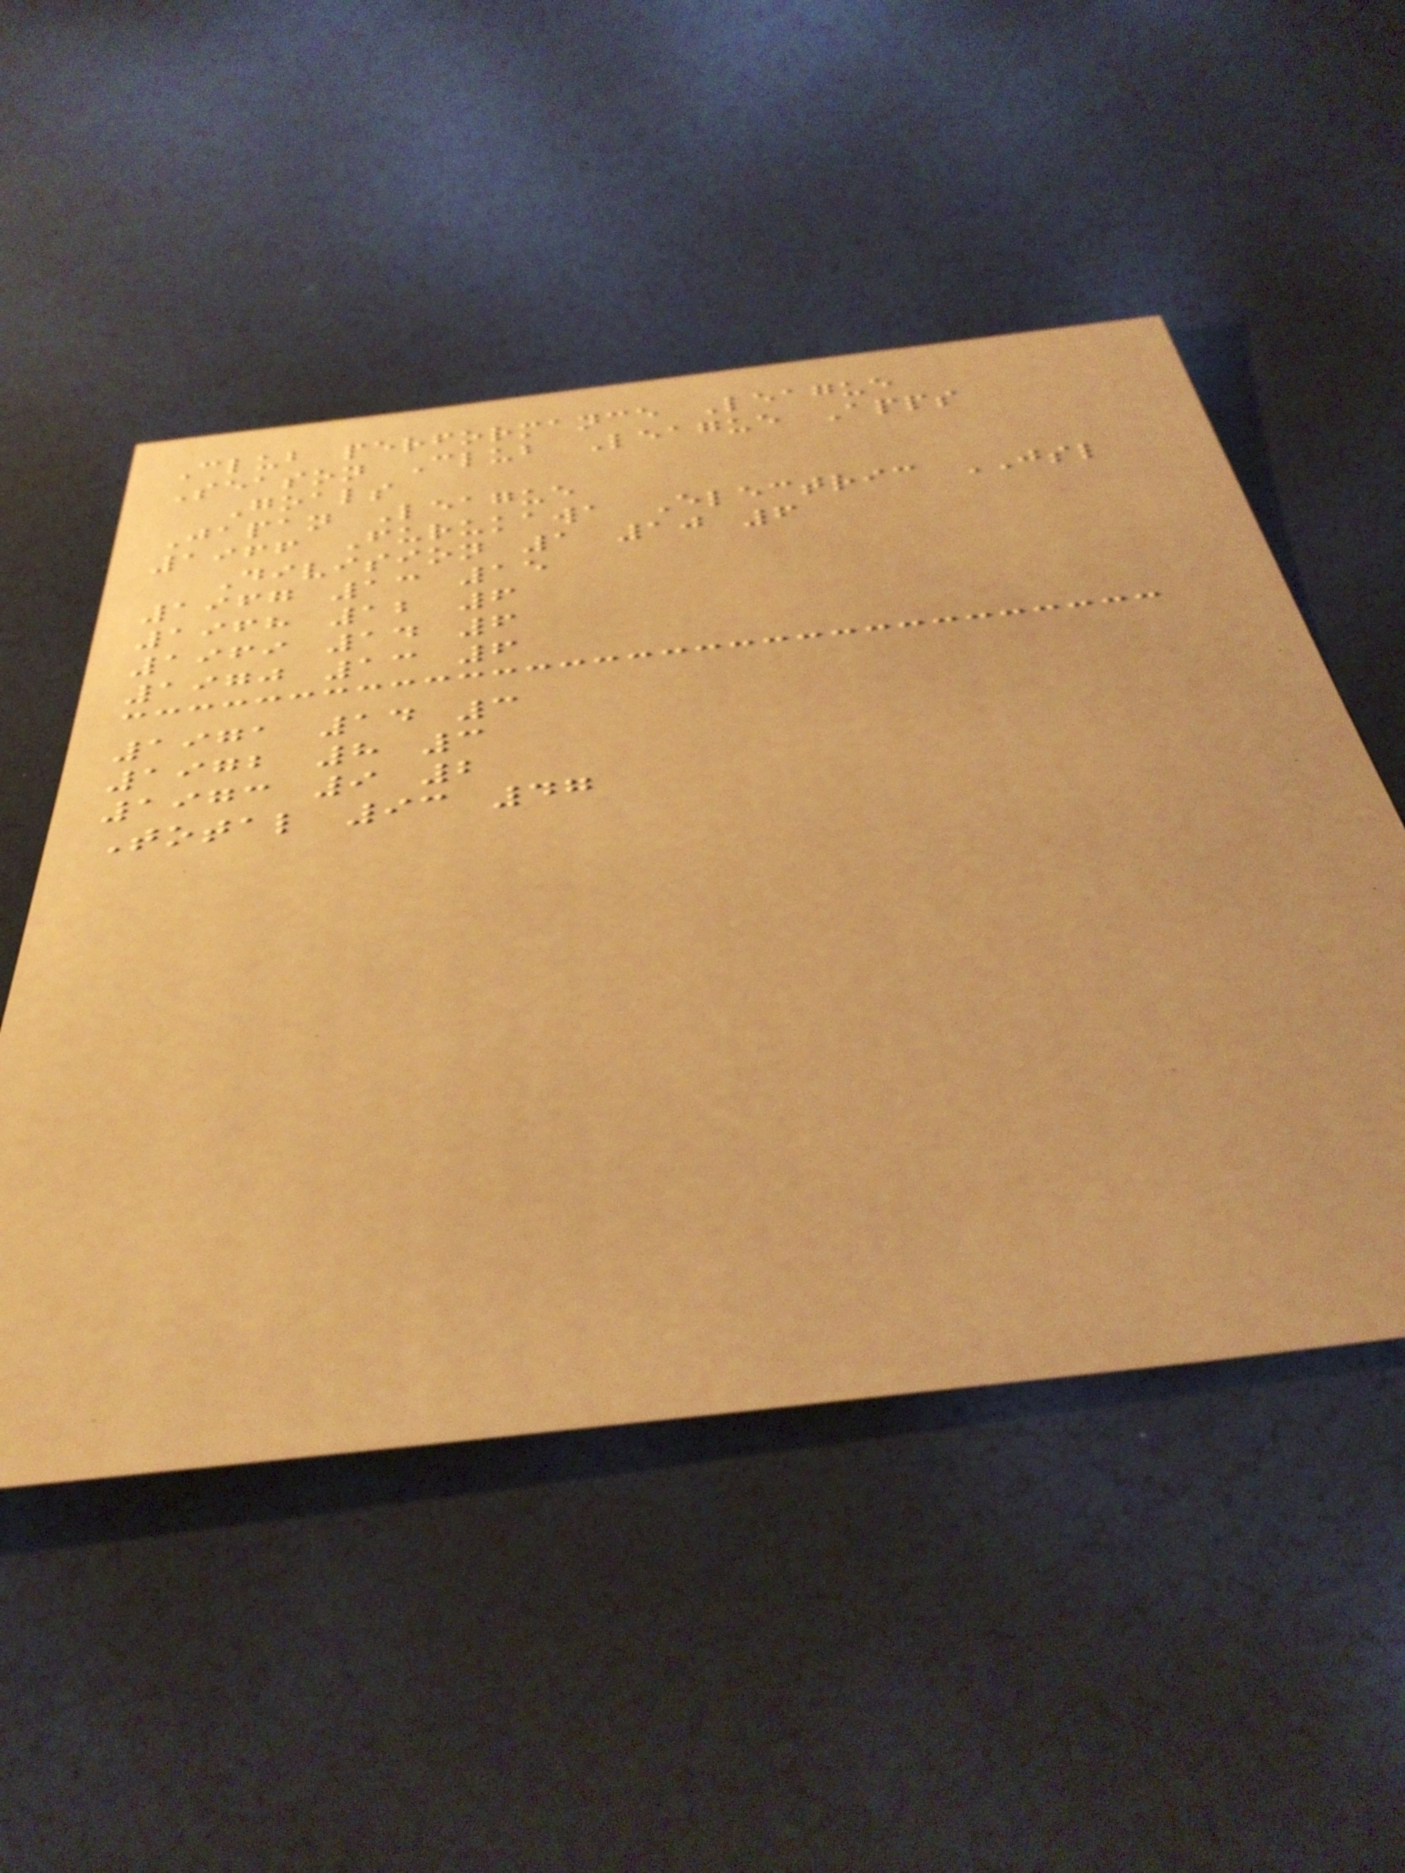Club performance League
Season Club League Apps
Goals
Japan League
1966 Furukawa Electric JSL
Division 1 10 6
1967 13 15
1968 12 6
1969 14 6
1970 13 6
1971 14 3
1972 8 3
1973 9 2
Total 93 47
